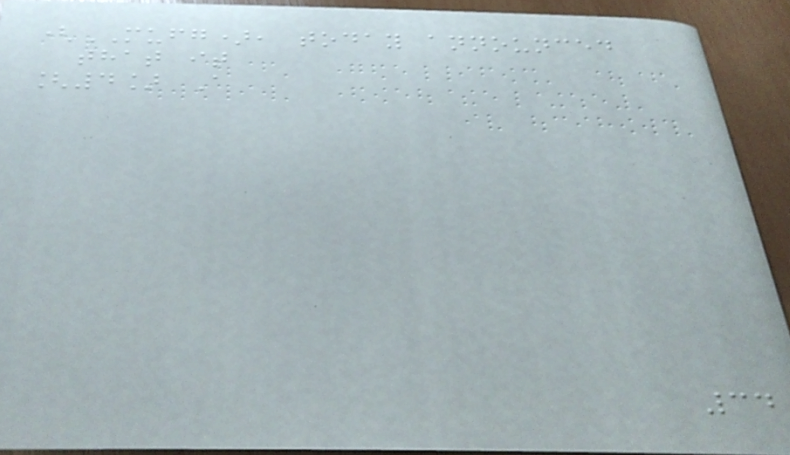(MUFG), today announced
that it
[4] A
34
